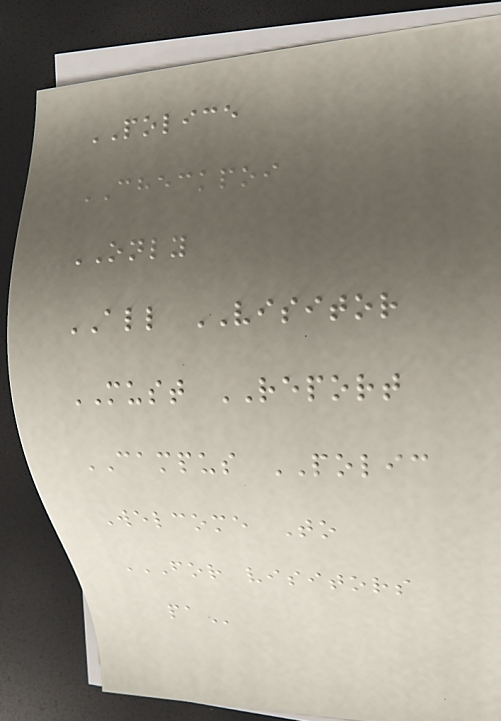POLICE
CHECKPOI
ONLY
ALL VISITOR
MUST REPORT
CAMPUS POLIC
Welcome To
FOR VISITORS
PA
